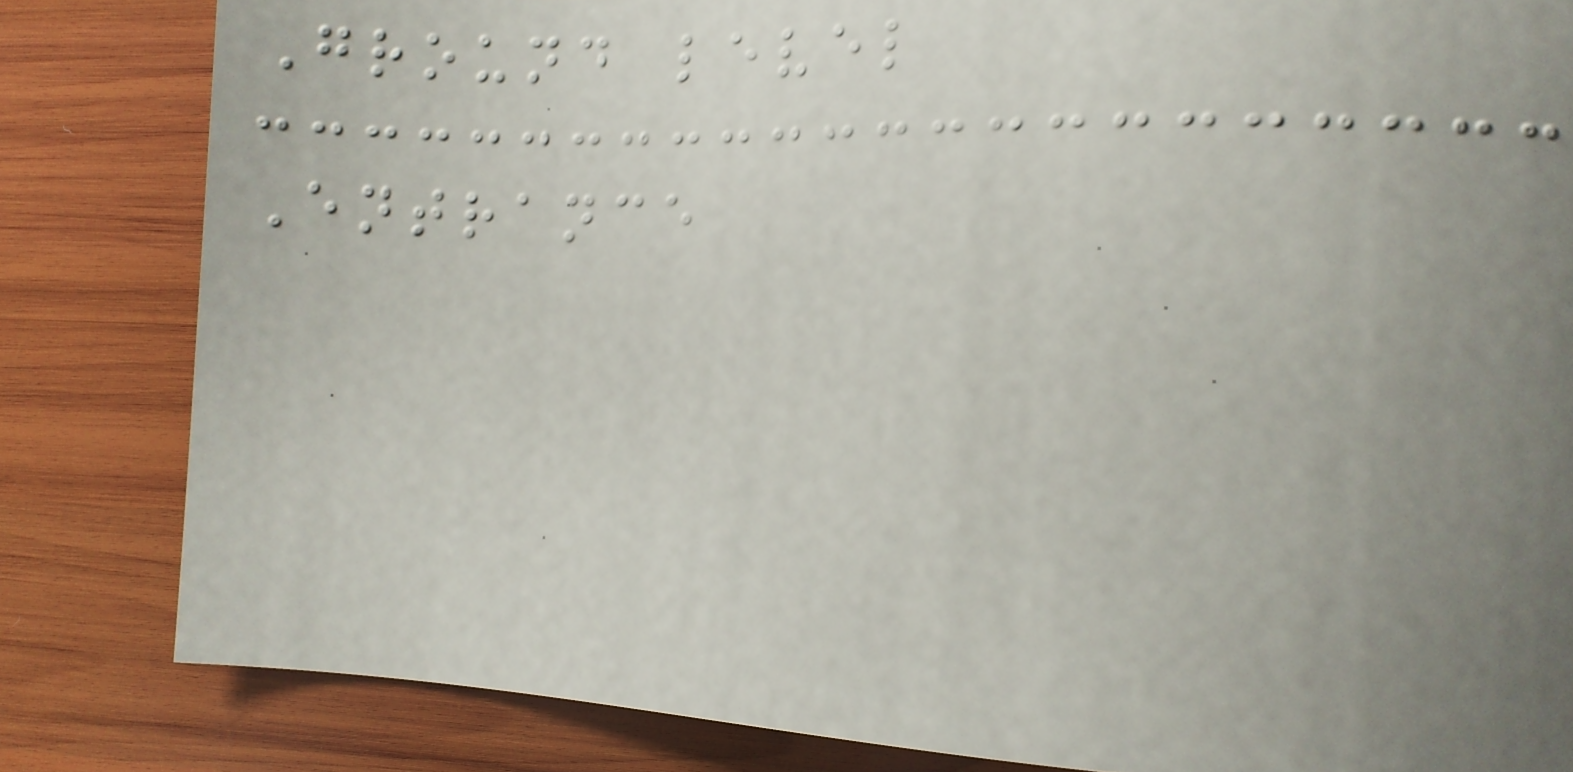Ground level
Entrance
